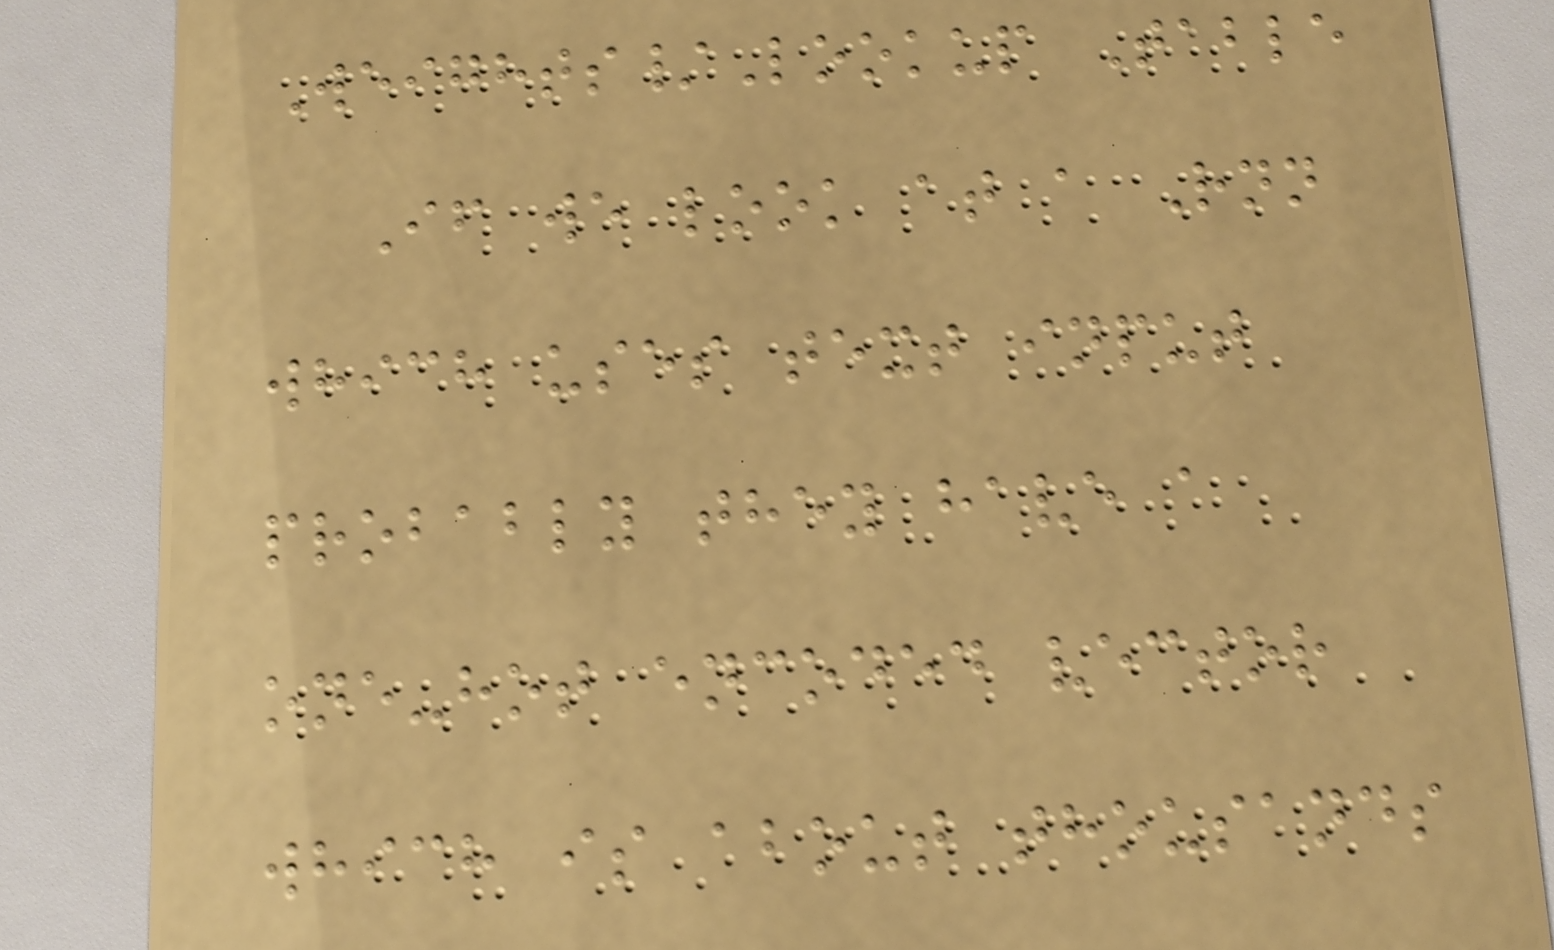Weights/Lookup Table
If we look at a Rnn
which uses text input
probably they have a
one-hot encoded vector
which is about thousands
